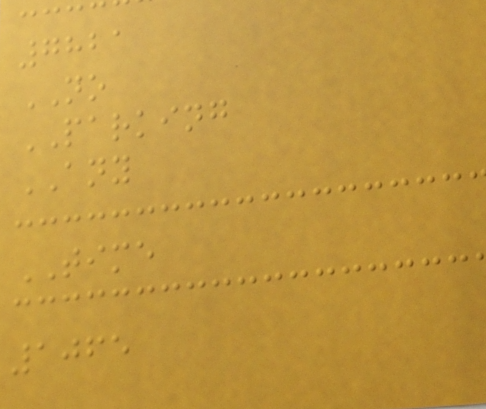7821
NO
PARKING
ANY
TIME
1065
